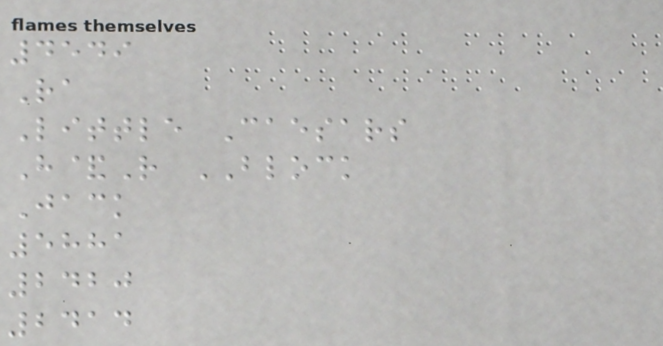4549
Ra
Little Caesars
H&R BLOCK
Jack
5881
2420
2414
